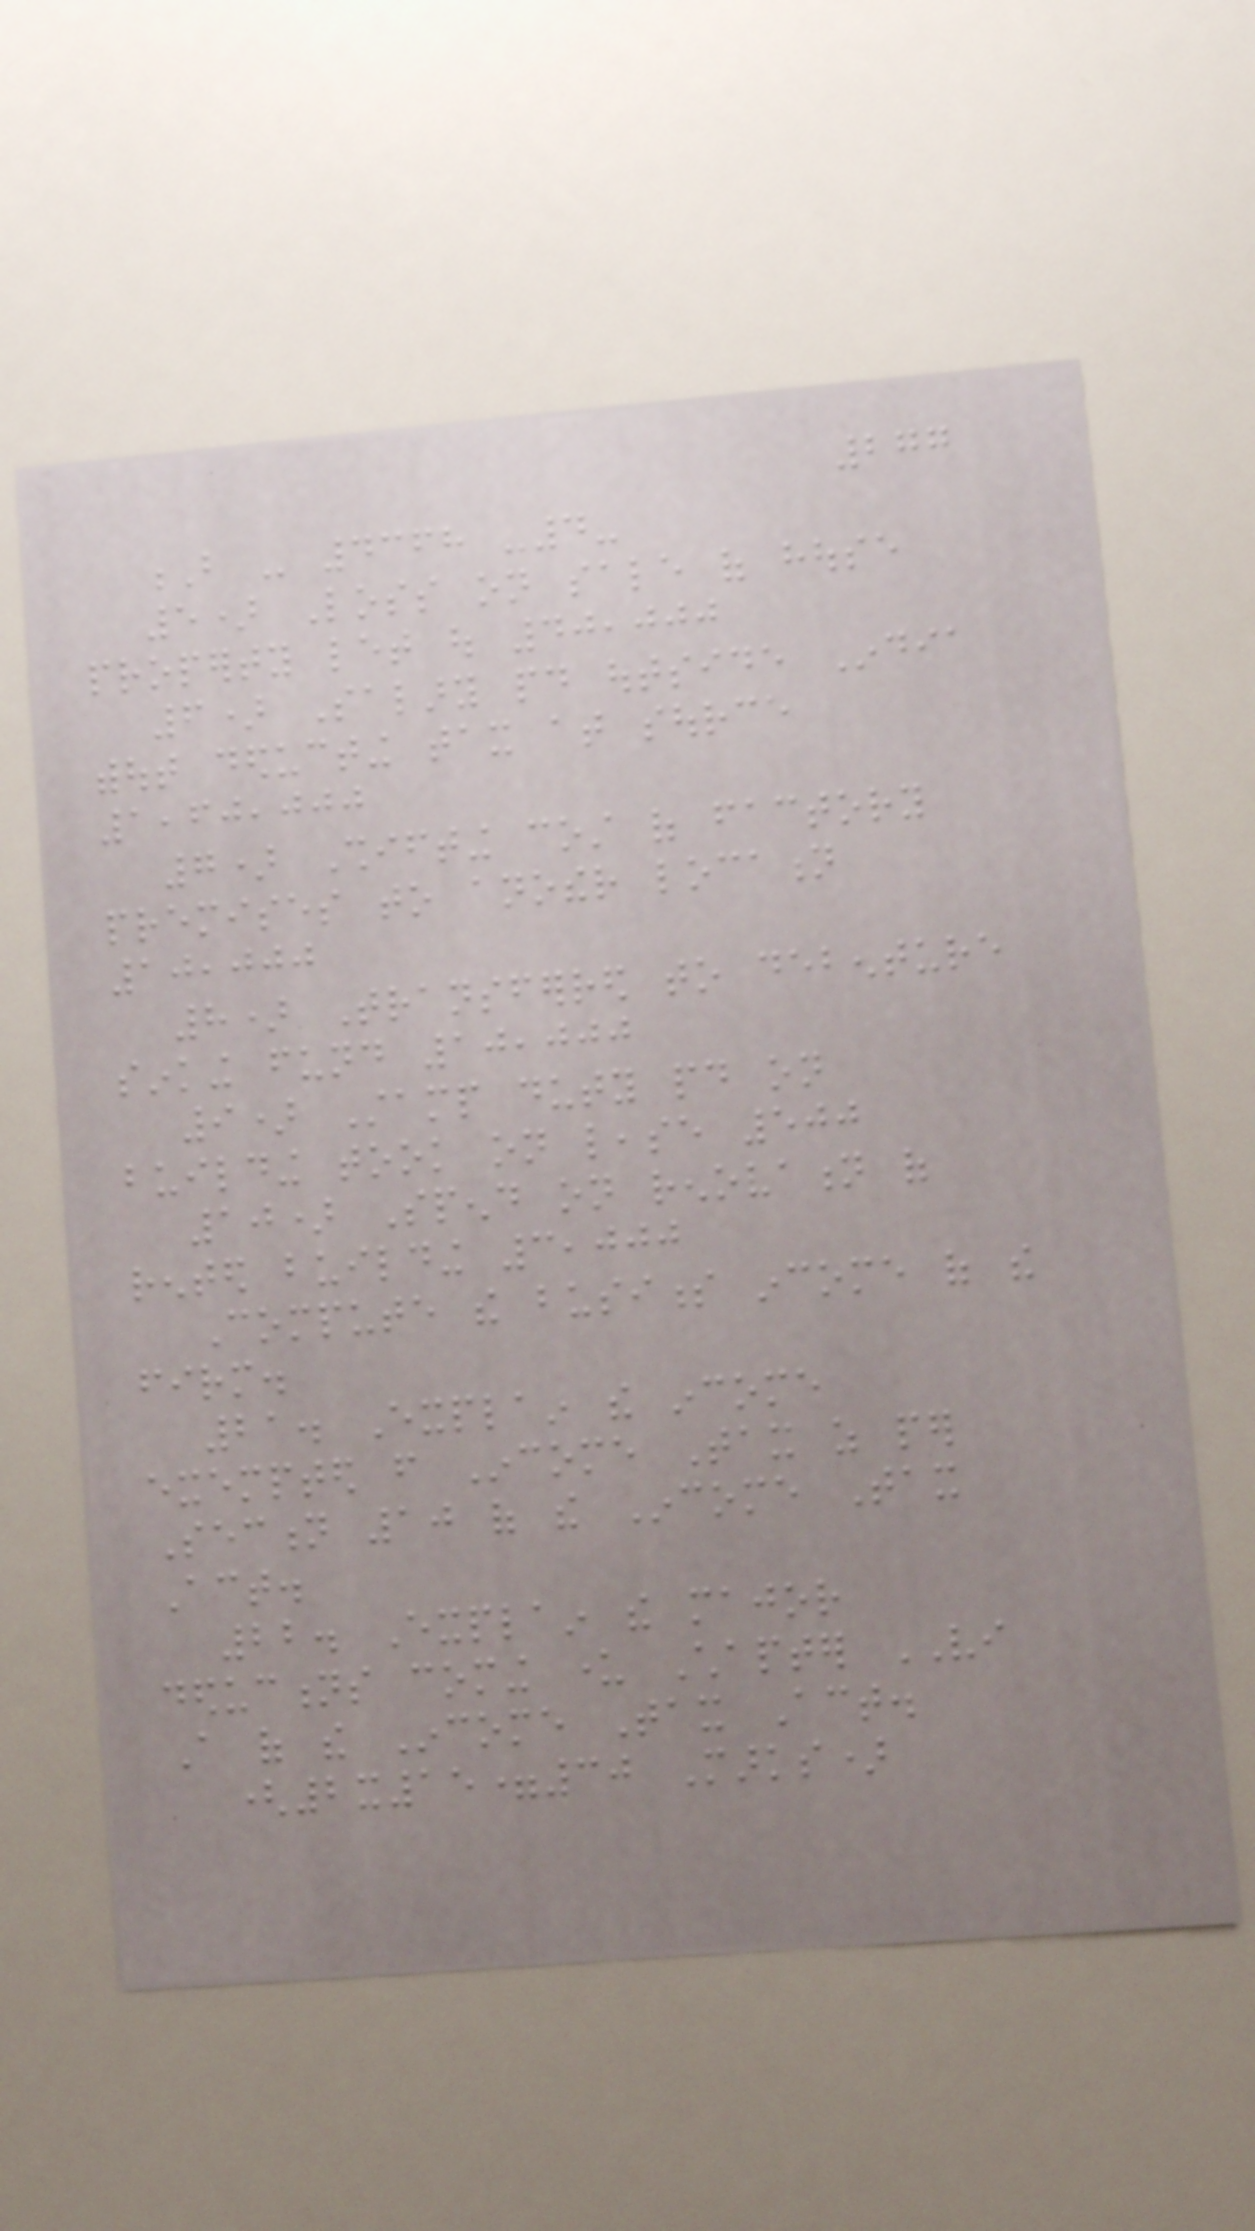277
B - 4368 -4-
5) Loss on sale of house
property let out 40,000
6) Salary paid outside India
without deducting tax at source
1,60,000
7) Shifting cost of factory
premises to another location
10,000
8) Transferred to debenture
sinking fund 10,000
9) Stamp duty paid on
building took on lease 500
10) Spend on renovation of
rented building 3,000
Compute the business income of the
firm.
21. Explain the income
exempted from Income Tax as per
Section 10 of the Income Tax
Act.
22. Explain the major
deductions coming under Chapter VI
A of the Income Tax Act.
(2x15=30 Marks)
